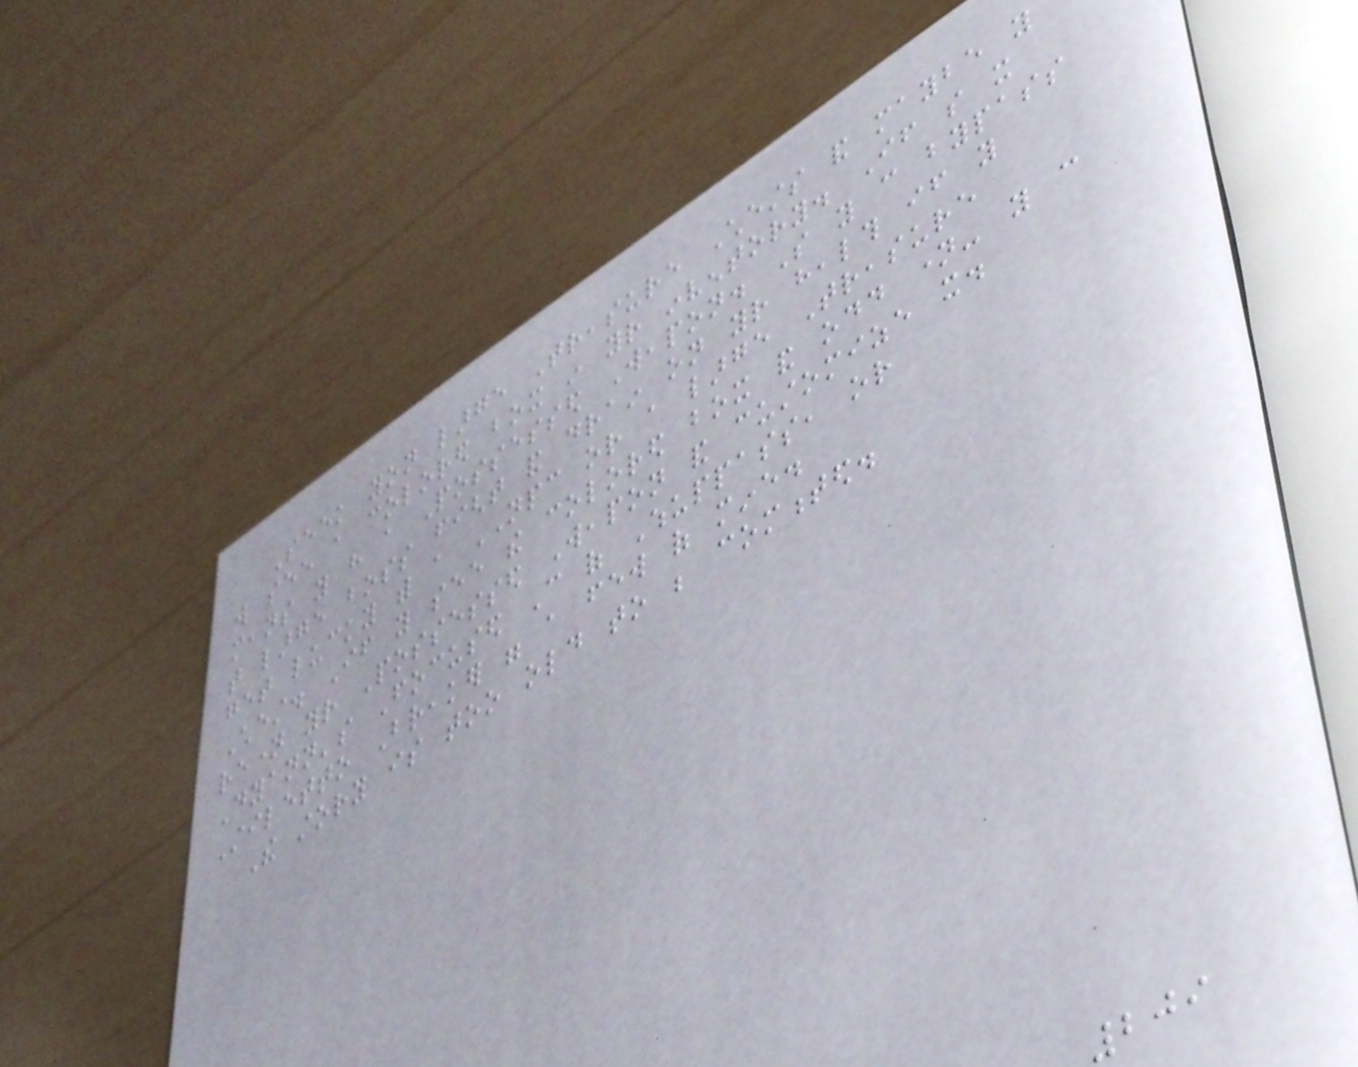Seek yon large Treasure Chests and maybe you
will see a colored box in your inventory. If so it
means you have a Possessed Weapon. So you can bypass
that large boss fight and drain on your health if you
get lucky with a NPC or a large Treasure
Chest. If you see the colored box and odd name- you can
rename your Possessed Weapon and customize it.
Dyann's Focused Can of Whuppass, or
Stiletto Breaker were a few of mine.
The story is too old to be commented.
209
